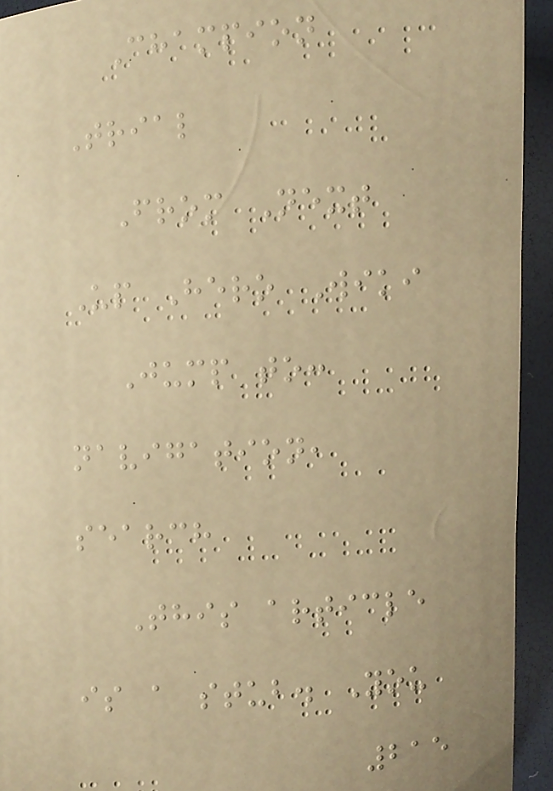Champion
Trial
From Next
Up Hero Wiki
Jump to:
navigation,
search
This article
is a stub. You
215
